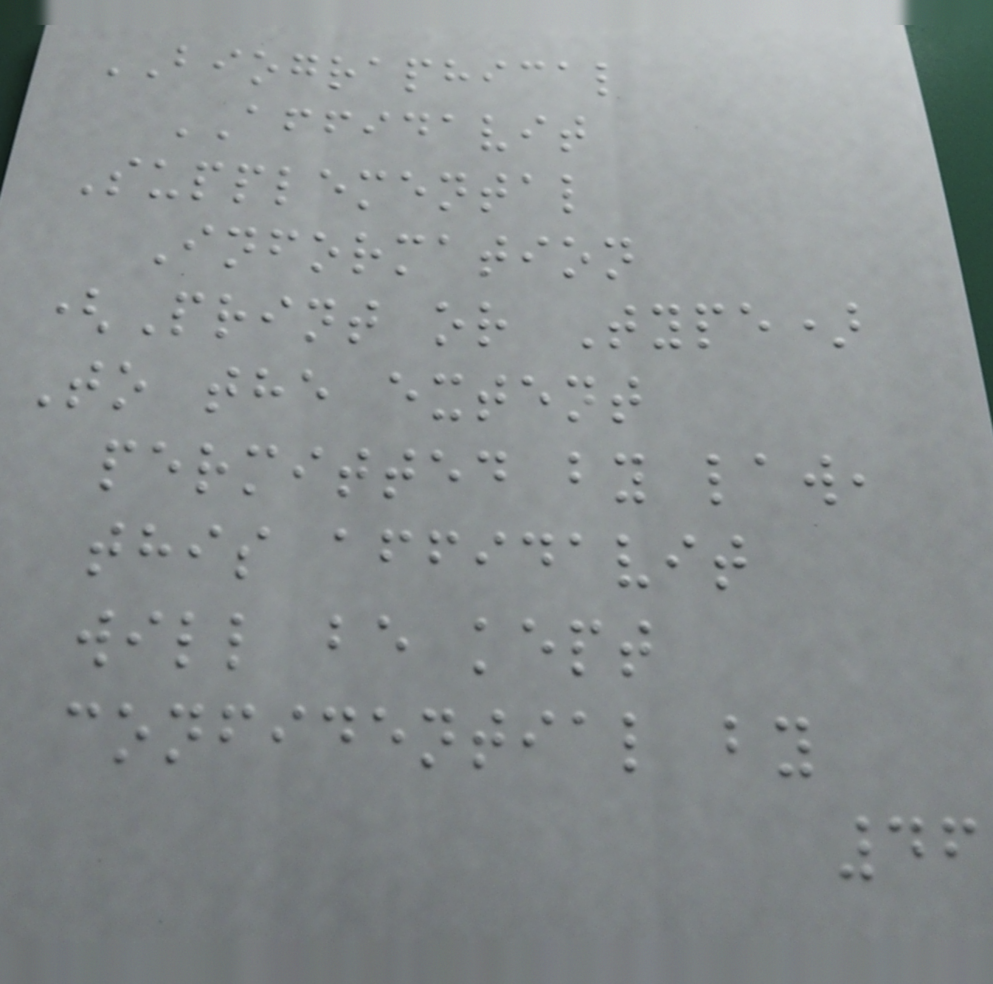BIOGRAPHICAL
AFFIDAVIT
Supplemental
Information
(Print or Type)
To the extent
permitted by law,
this affidavit
will be kept
confidential by
46
